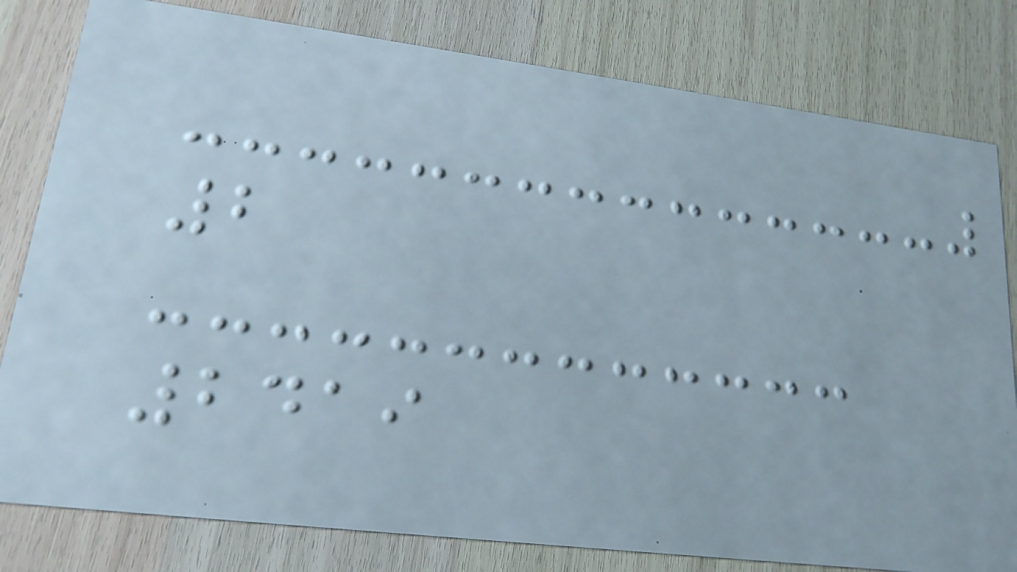2
2419
